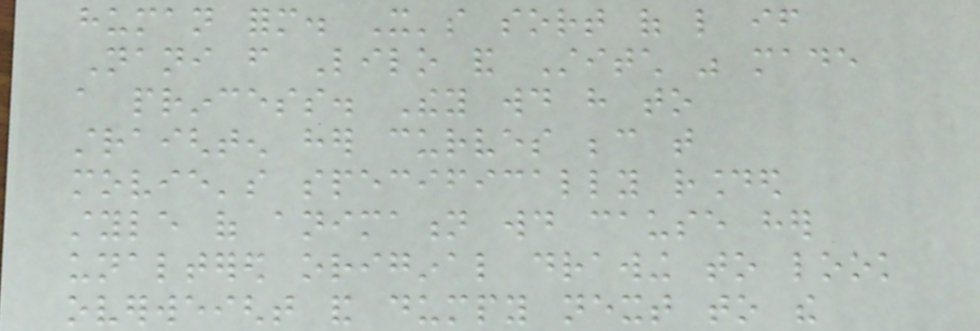human form. It's sort of like if
Nani from Lilo and Stitch was made
a princess. They would have to
straighten her curves because that
movie's specifically rounded
style of animation would cause her
unaltered original drawing to look
overweight and dumpy next to the
